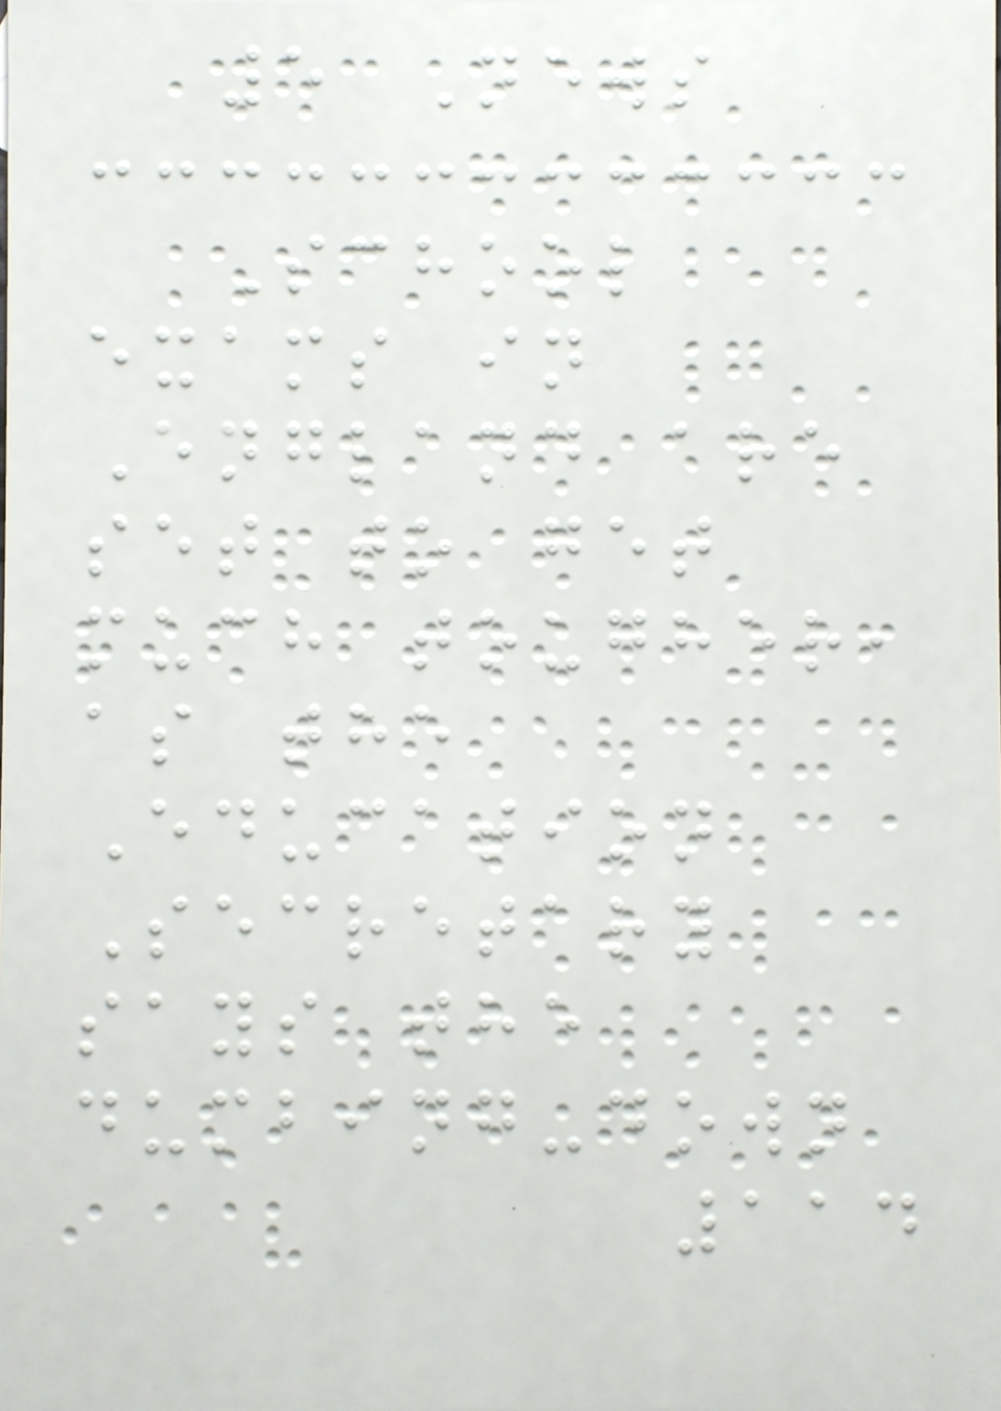5 News
School
exams in
England are
set to get
much tougher,
as the
Education
Secretary
says the
dumbing-down
114
